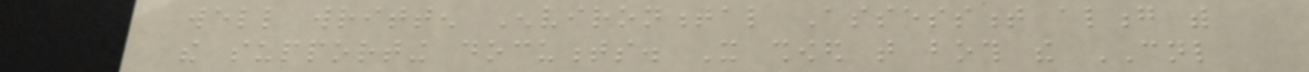well written Environmental Assessment along with
the supporting documents. It showed that both the CNL
